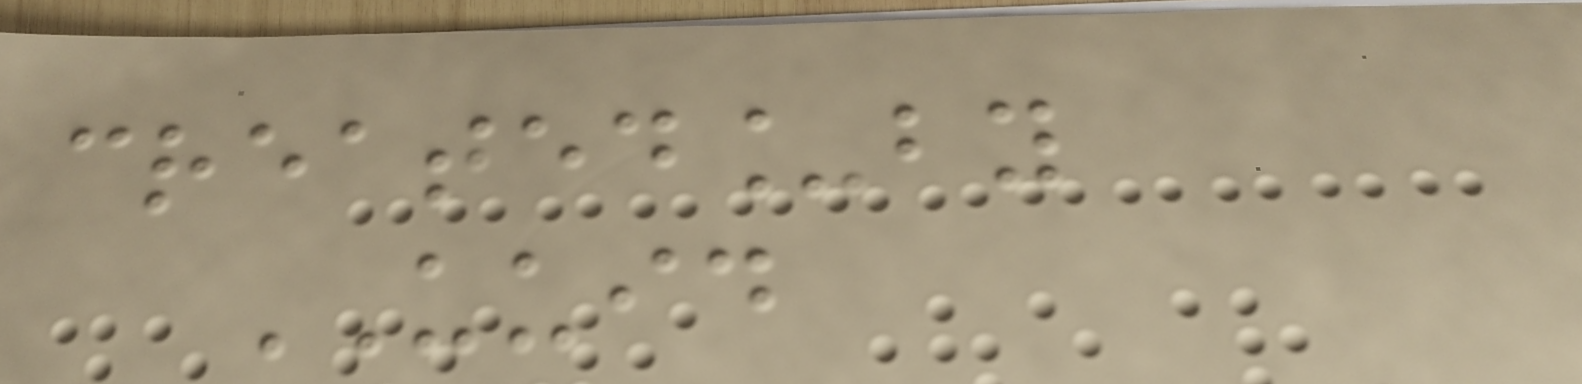created_by
UUID
